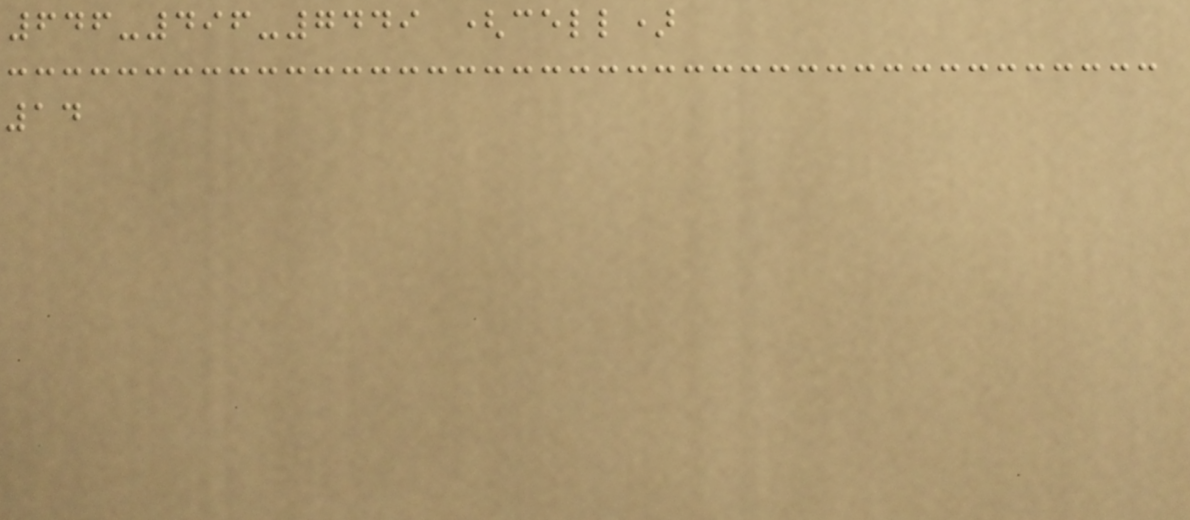646-496-7449 (cell)
14
